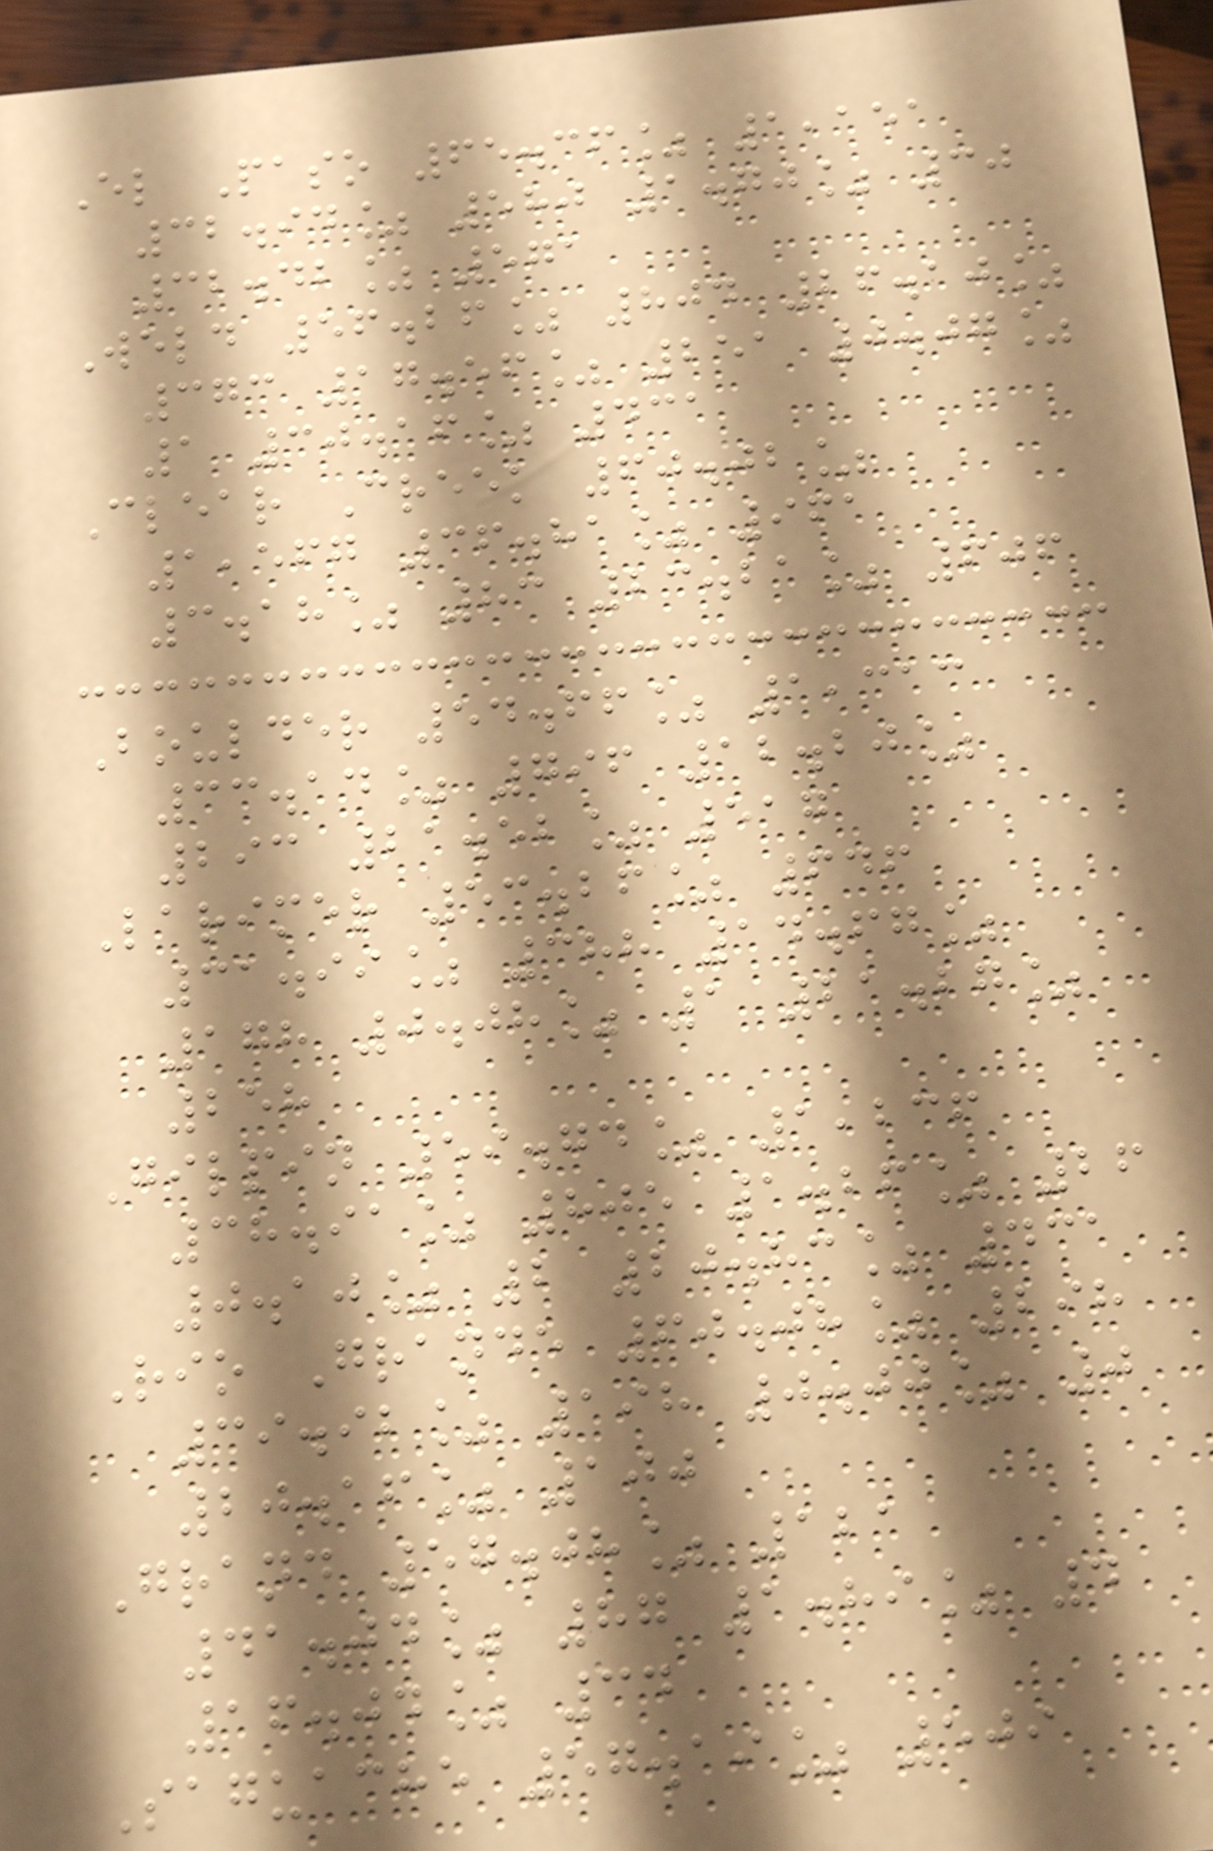El Paso 65.36% 1,151
32.94% 580 1.70% 30
32.42% 571
Weld 56.26% 804 26.10%
373 17.56% 251 0.07%
1 30.16% 431
Clear Creek 60.02%
1,567 36.81% 961
3.18% 83 23.21% 606
Boulder 54.66% 1,313
33.14% 796 12.20%
293 21.52% 517
Larimer 53.26% 646
31.99% 388 14.67%
178 0.08% 1 21.27%
258
Gilpin 59.74% 1,236
38.91% 805 1.26% 26
0.10% 2 20.83% 431
Rio Grande 60.08% 298
39.92% 198 0.00% 0
20.16% 100
Grand 57.08% 121
41.04% 87 1.89% 4
16.04% 34
Saguache 57.19% 509
